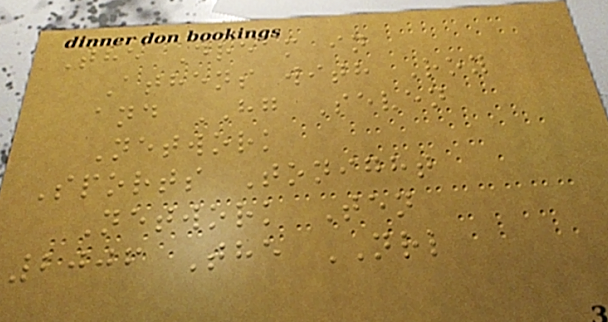The Dream in
Athens with Roy
and HG Seven
Network
Sports Tonight
Network Ten
2006 The NRL
